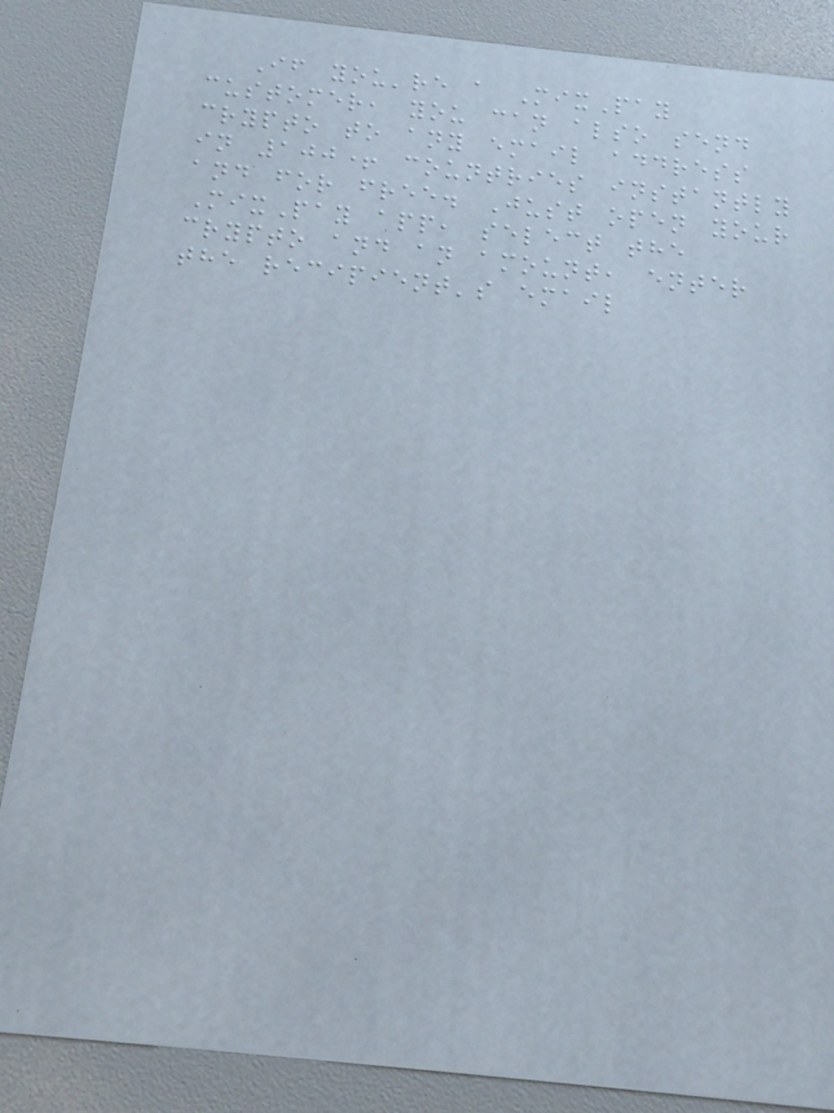If you're a MixPay
customer, you can also send
crypto to any email address
in 100+ countries instantly
and for free. Just open your
MixPay app, select the
crypto and an amount, enter
the recipient's email
